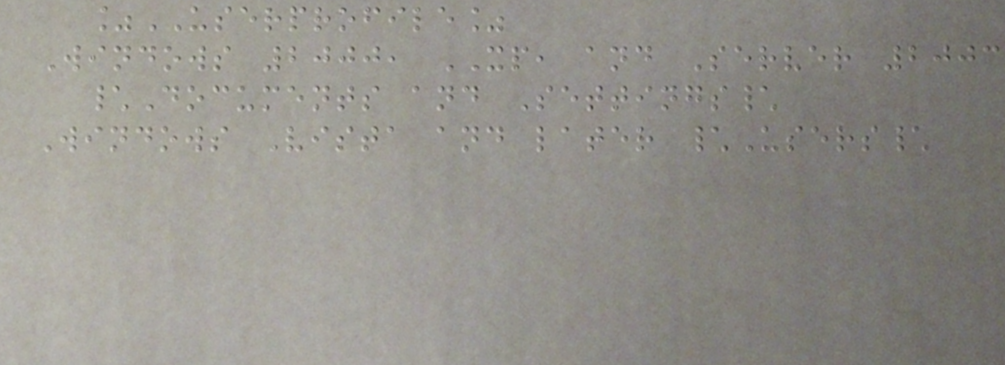%USERPROFILE%
Windows 2000, XP, and Server 2003
\Documents and Settings\
Windows Vista and later \Users\
